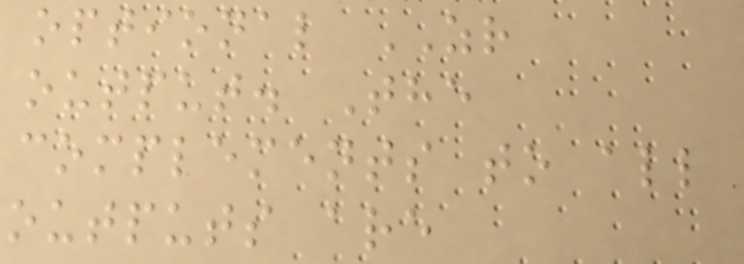optional ZR
output. The
complements to all
outputs are
